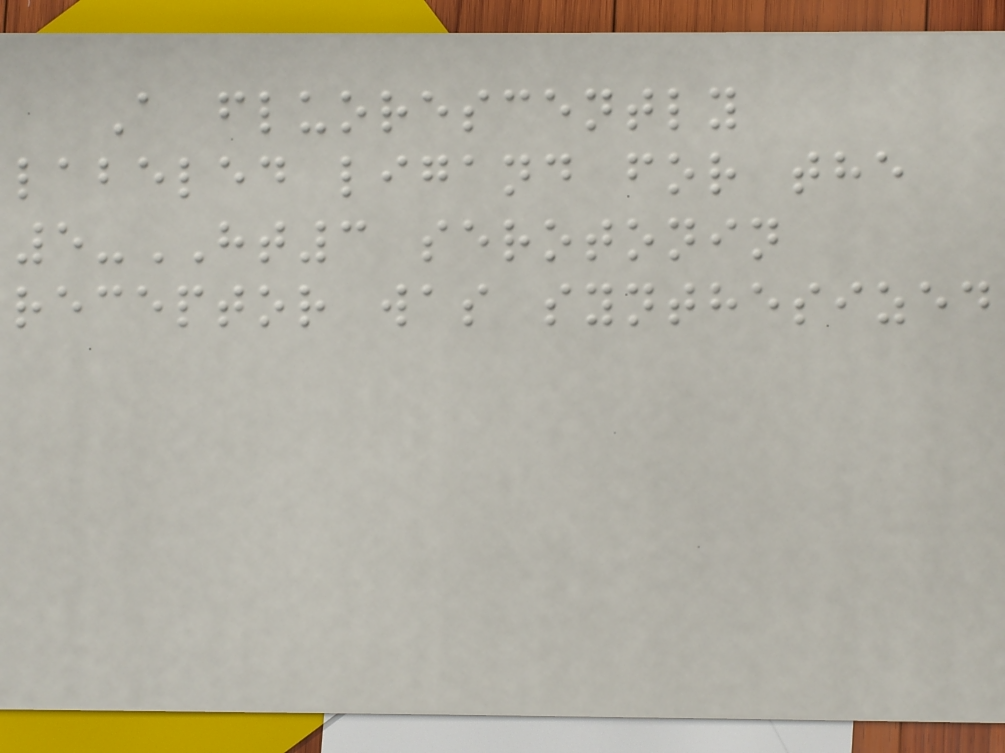A fluorescently
labeled ligand for the
5-HT3 serotonin
receptor was synthesized
